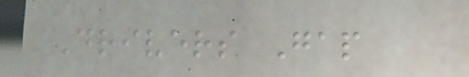Drivers Gap
